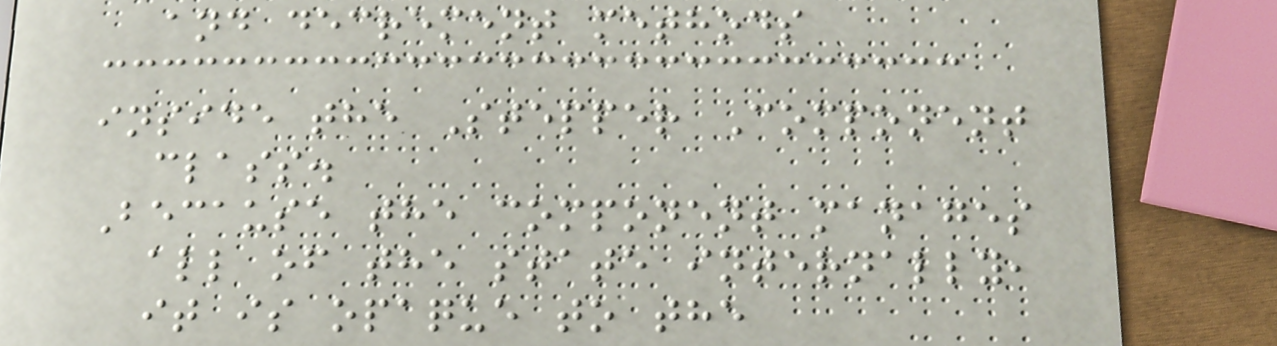and decrement methods
inside the Stepper Component
class.
Because the component manages
all of the state internally,
it is opaque to the
